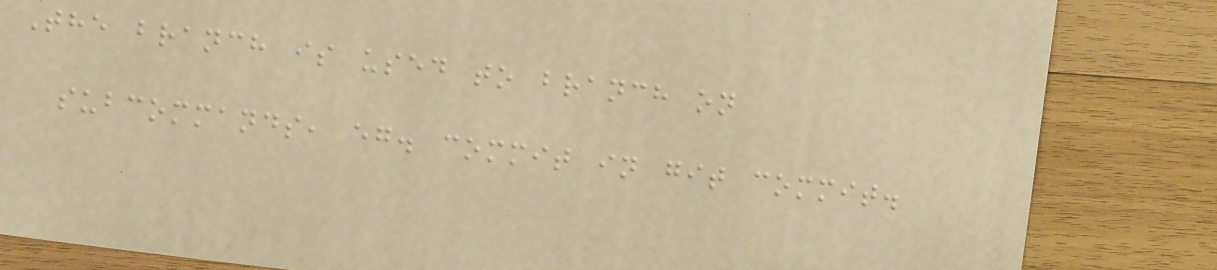The branch is used to branch on
subcommands, eg. commit in git commit.
